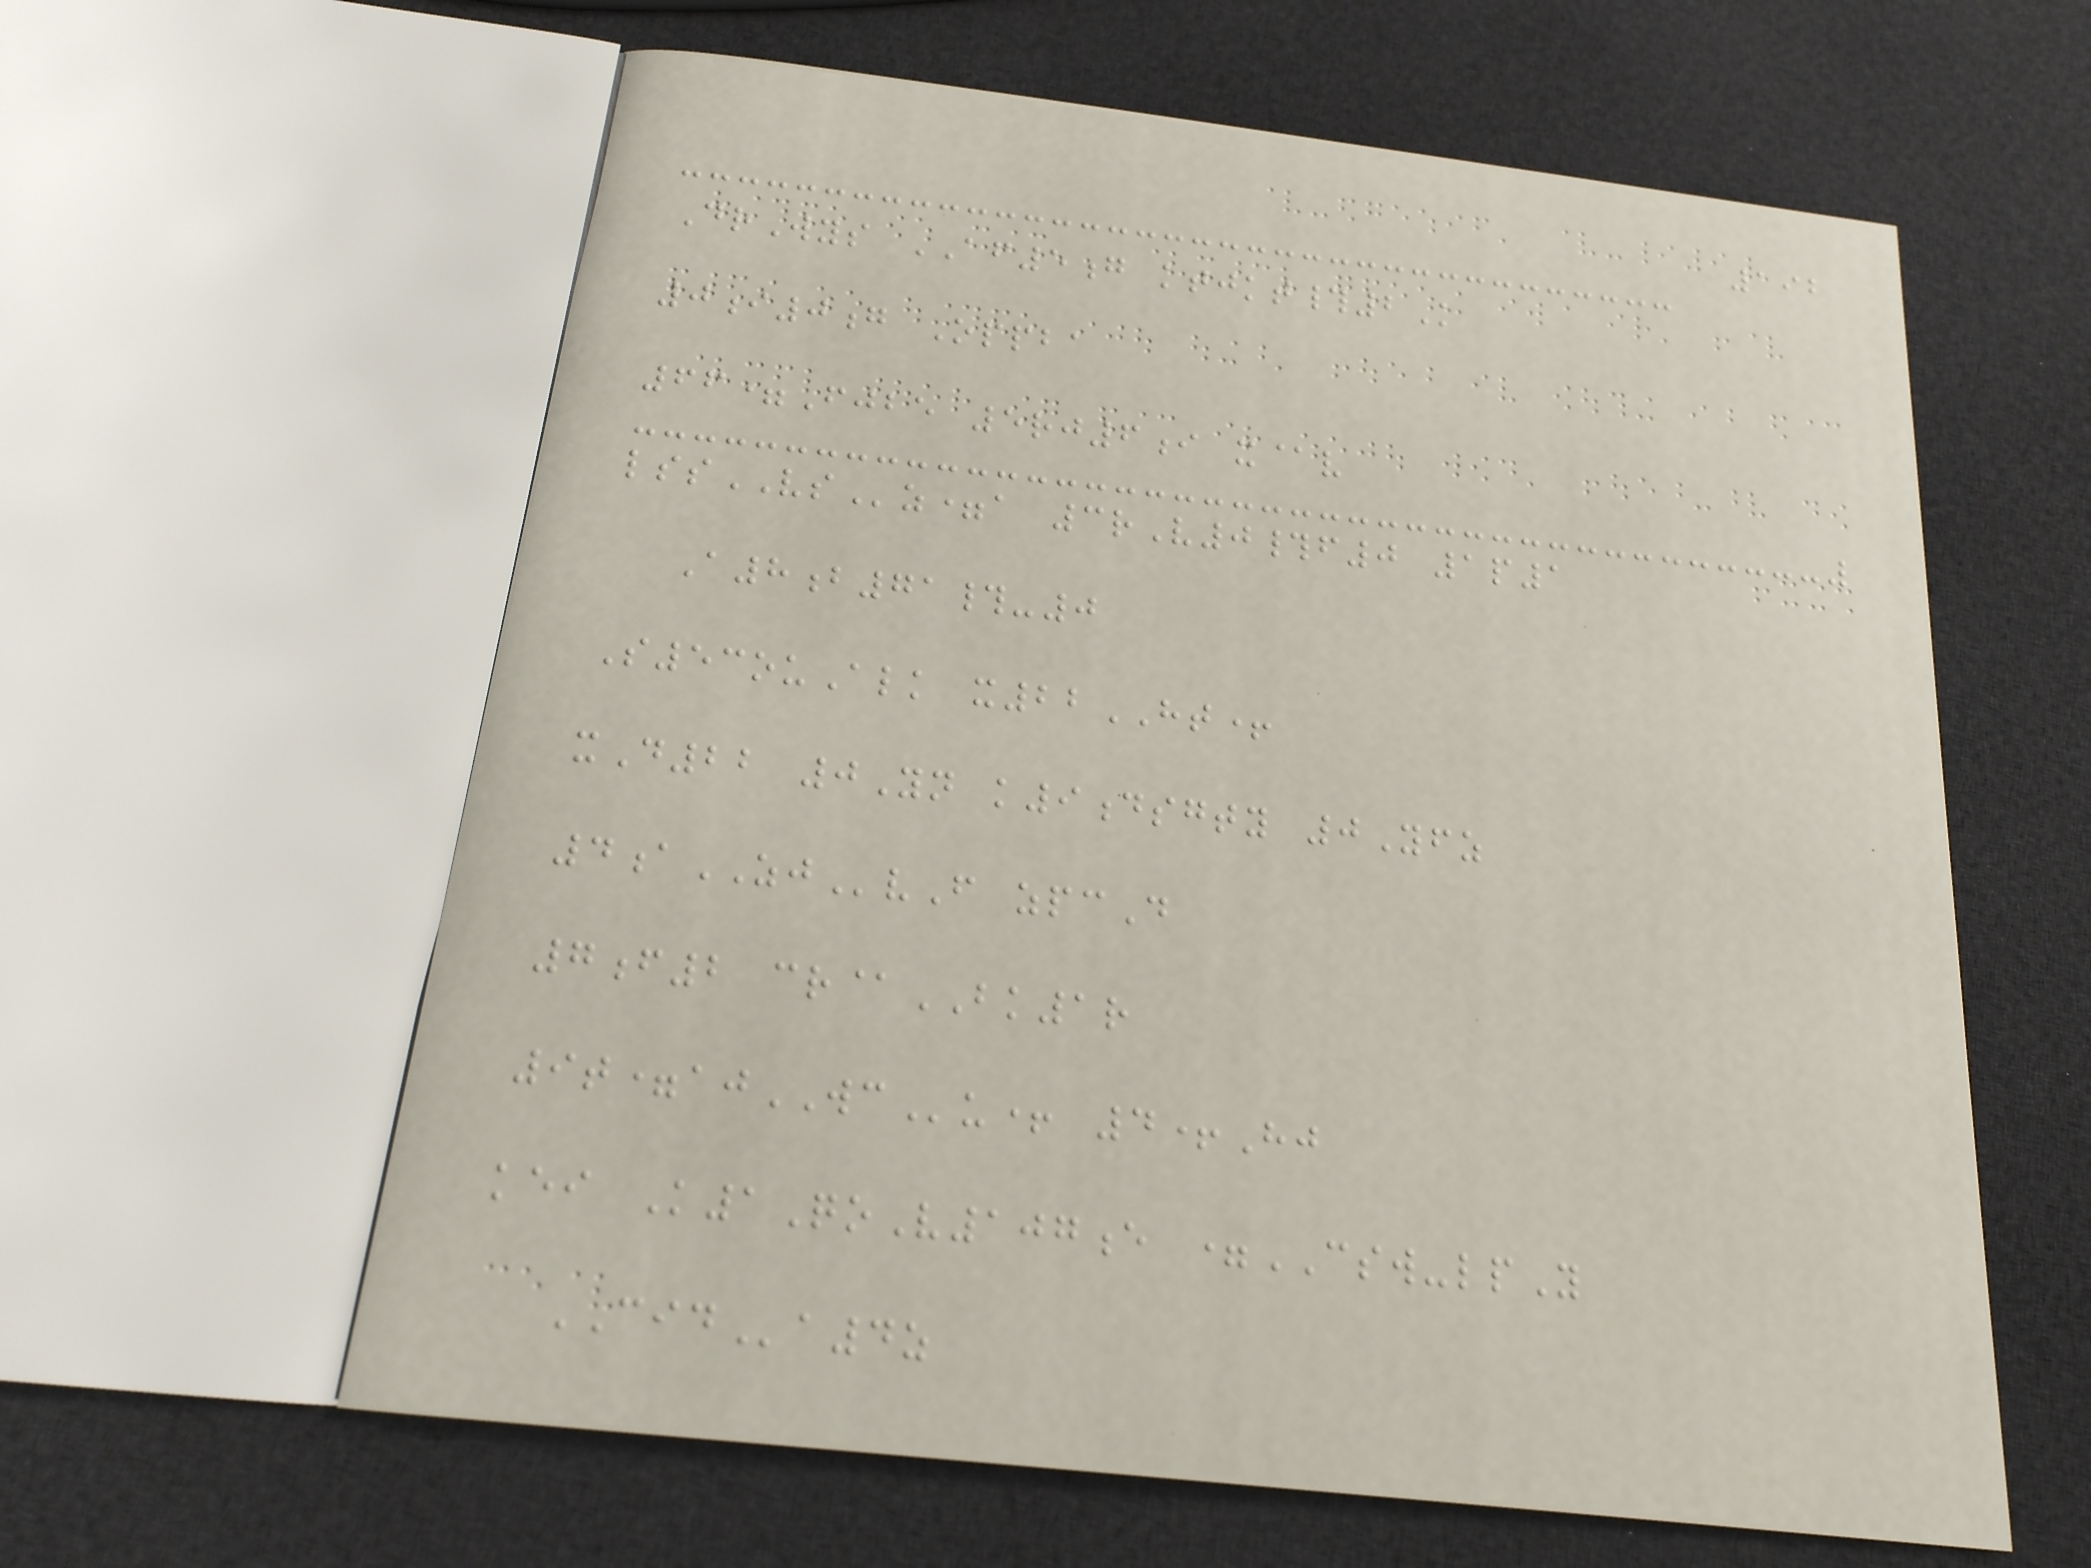192
DrWys AF5g ktjkt#2K
0i0g Oppba
66=Fjbe 5rj6i x@v
lssVSz=a 3rV0#f0 1p1
A8b71#-0
S53ouAlk x22HT+
xD22 0Yn k9dsgty 0Yfz
4aZJvF zpcD
7f2 cr@BK1r
9t=ajWCu+ 4+Hj
kei K1QoV107e =CSW-lpY
CIDa4z
